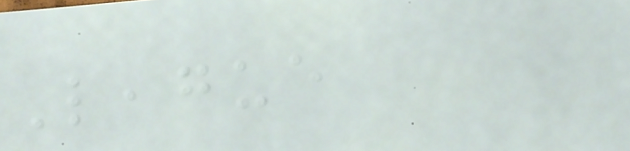League
